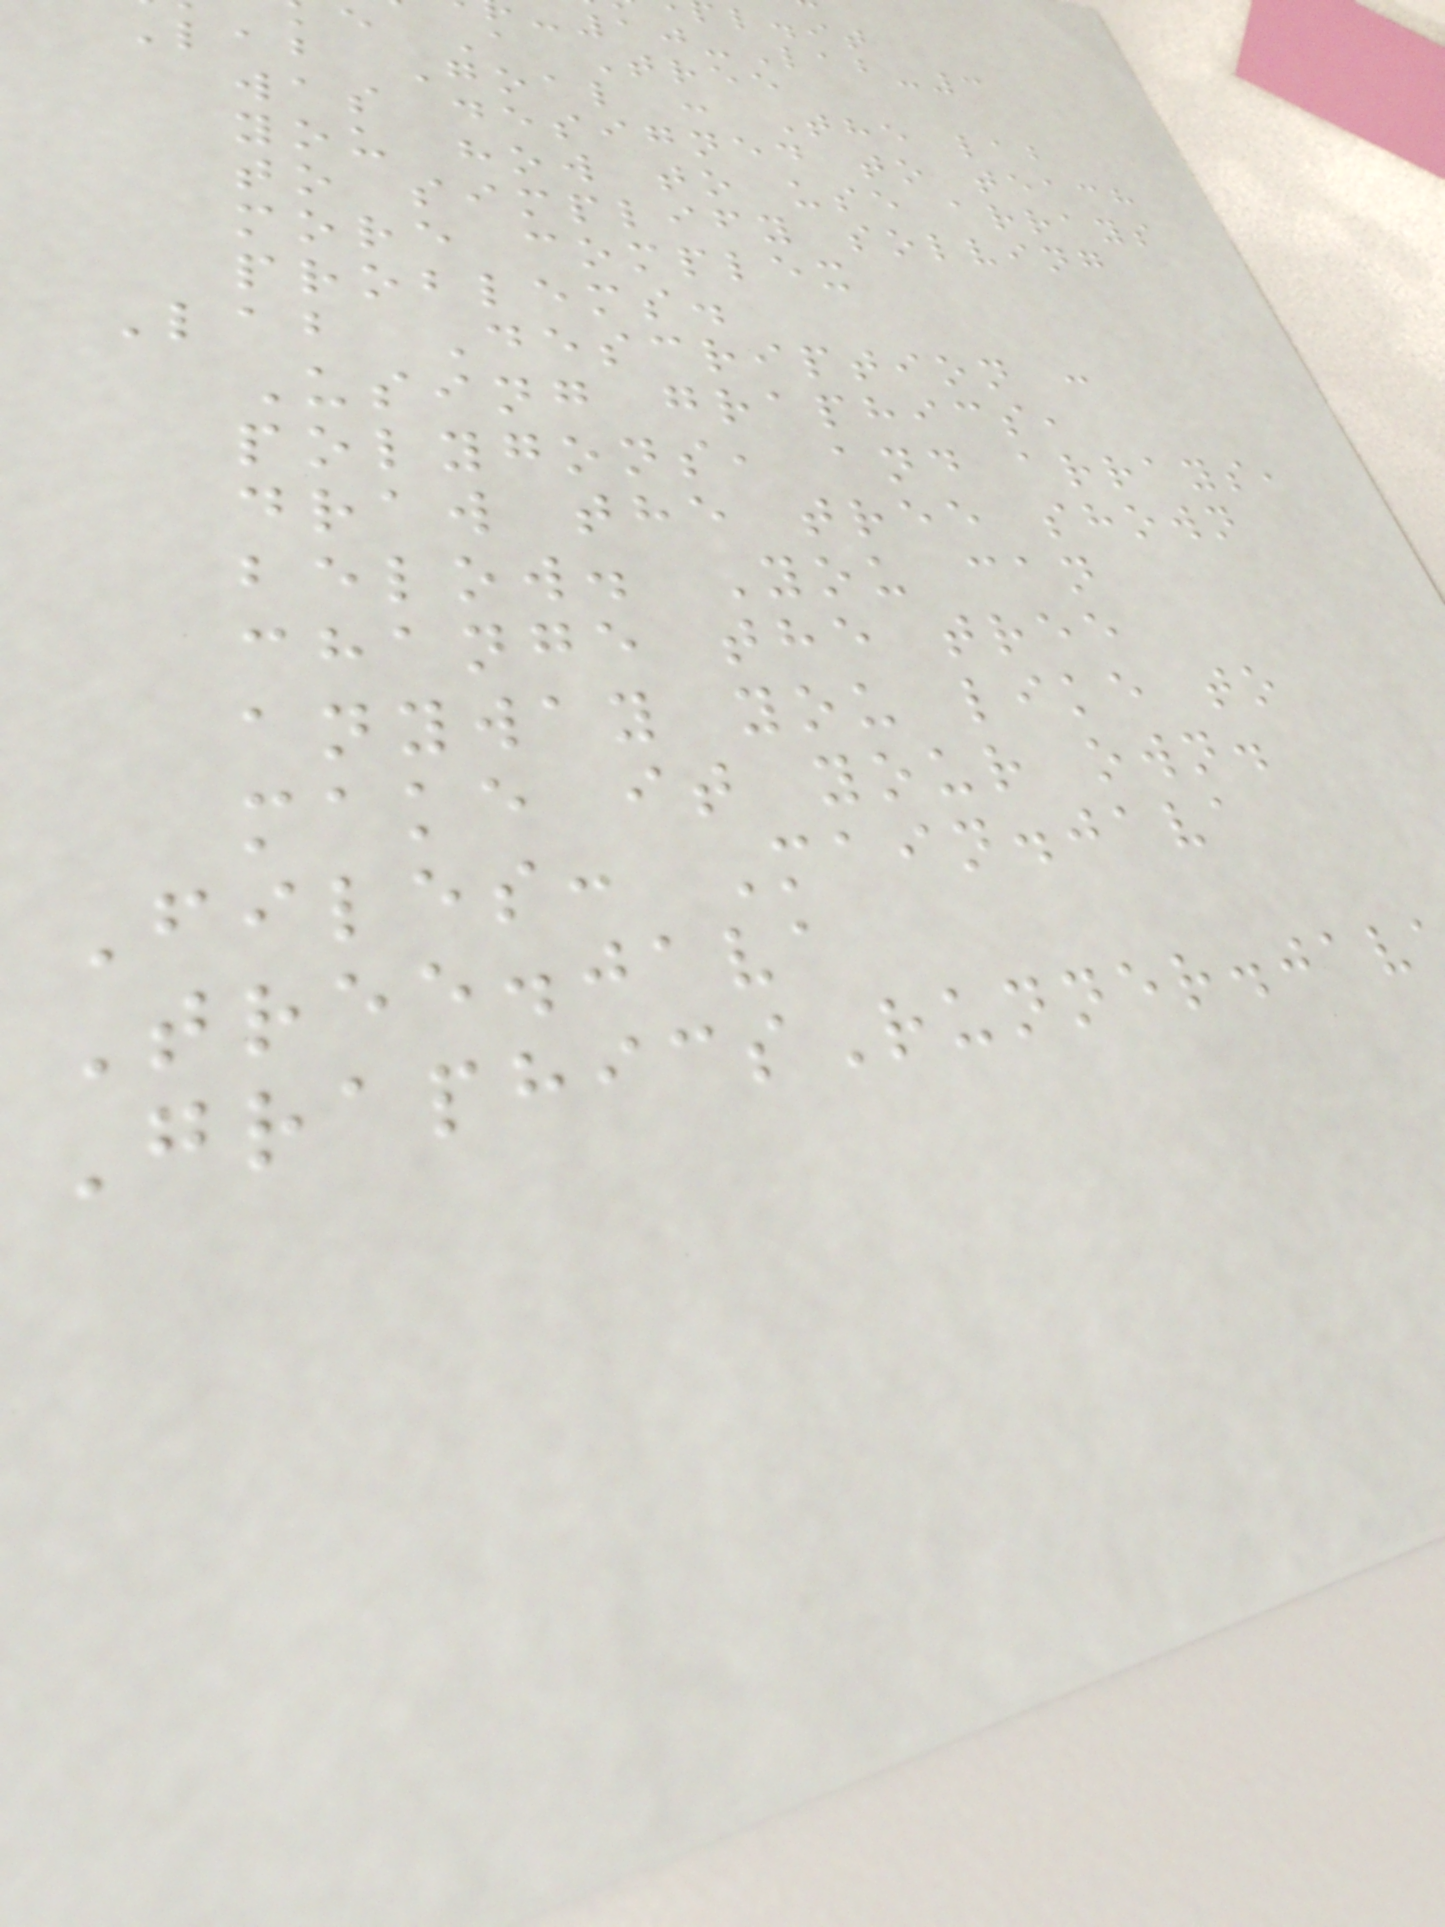-10-Lab-3
e A Tree
Lab Goal : The lab
was designed to teach
you how to use arrays
to simplify solving
more complex
problems.
Lab Description :
Using graphics,
polygons, and arrays,
draw the tree shown
below. You can
change the tree
anyway you like to
make it your own.
Files: Main.java
Tree.java
GraphicsRunner.jav
